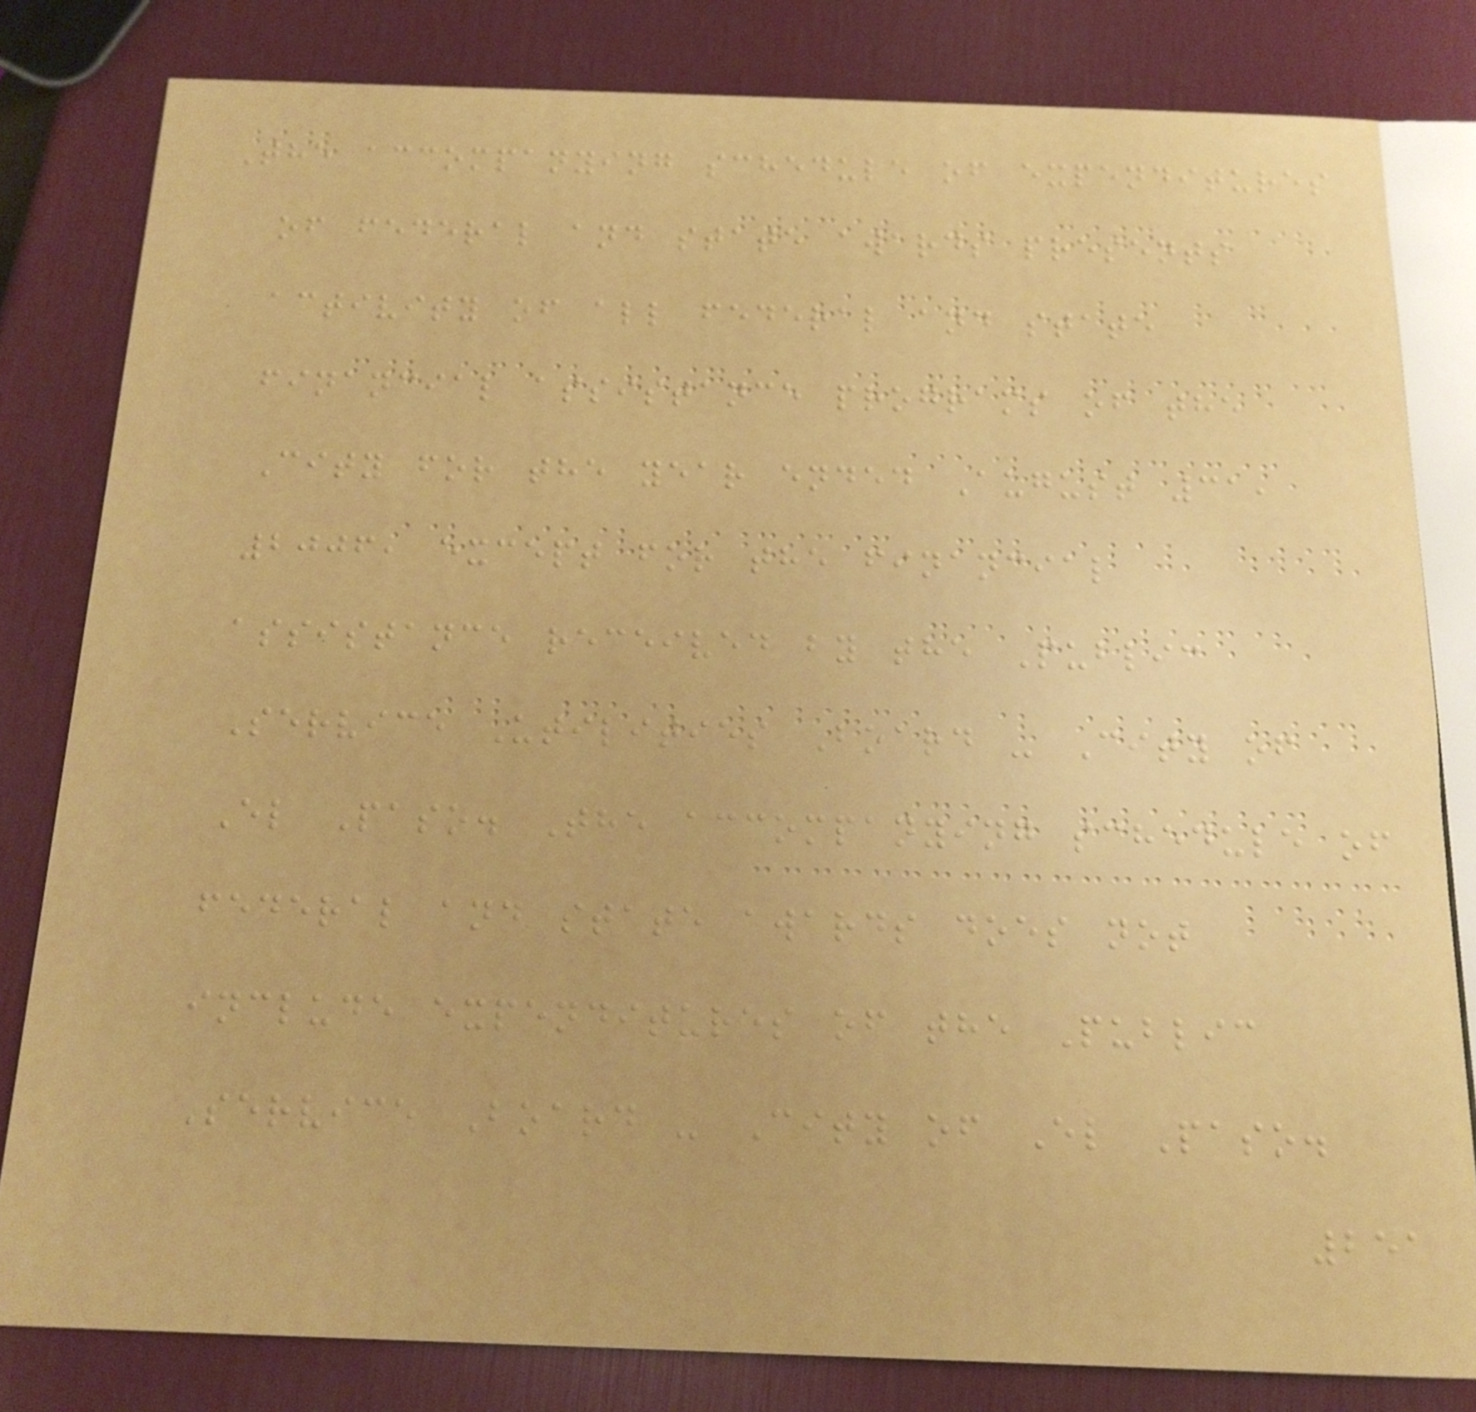The accompanying schedule of expenditures
of federal and state awards presents
activity of all federal and state
financial assistance programs of the
City for the year ended August 31,
2006, except for the financial
assistance received by the Public
Service Utilities Board - City of
El Paso. The accompanying schedule of
federal and state awards does not
include expenditures of the Public
Service Board - City of El Paso.
251
